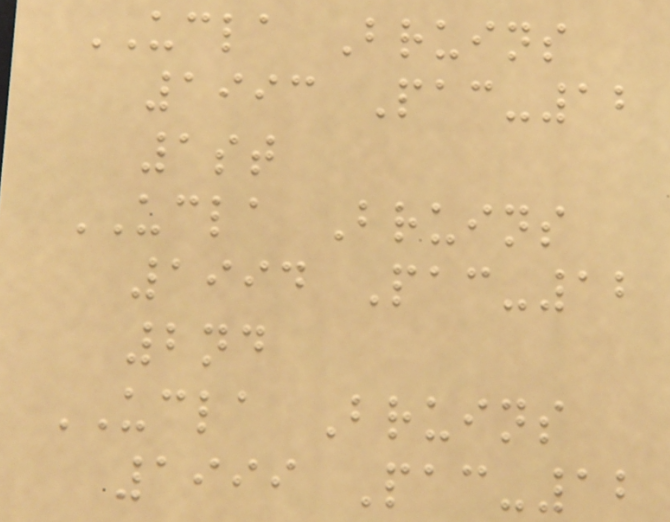UCLA Bruins
1993 Pac-12
1st
UCLA Bruins
1994 Pac-12
2nd
UCLA Bruins
1999 Pac-12
